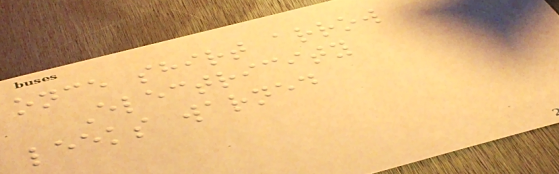once shirt arrow
Electricity
leeks warned
